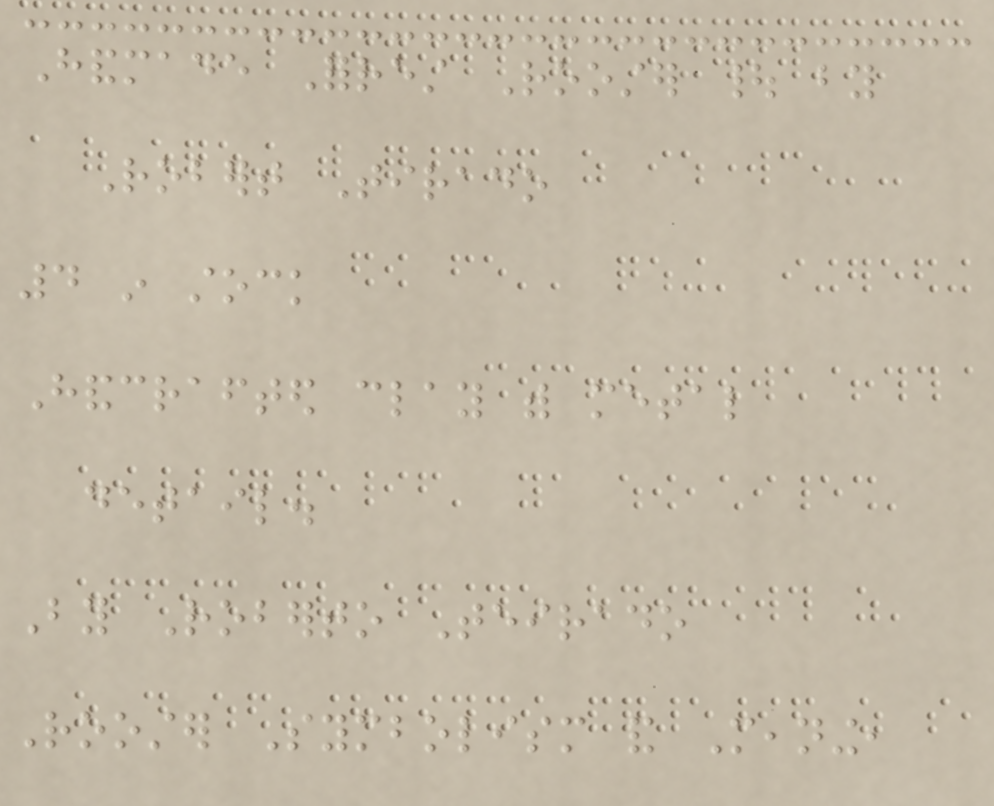Handmade Forrest Rooster | by
Robert Tirado
4 in stock
Handcrafted clay with metal
detail.
By Roberto Teirado
Rooster Symbolism and Meaning,
